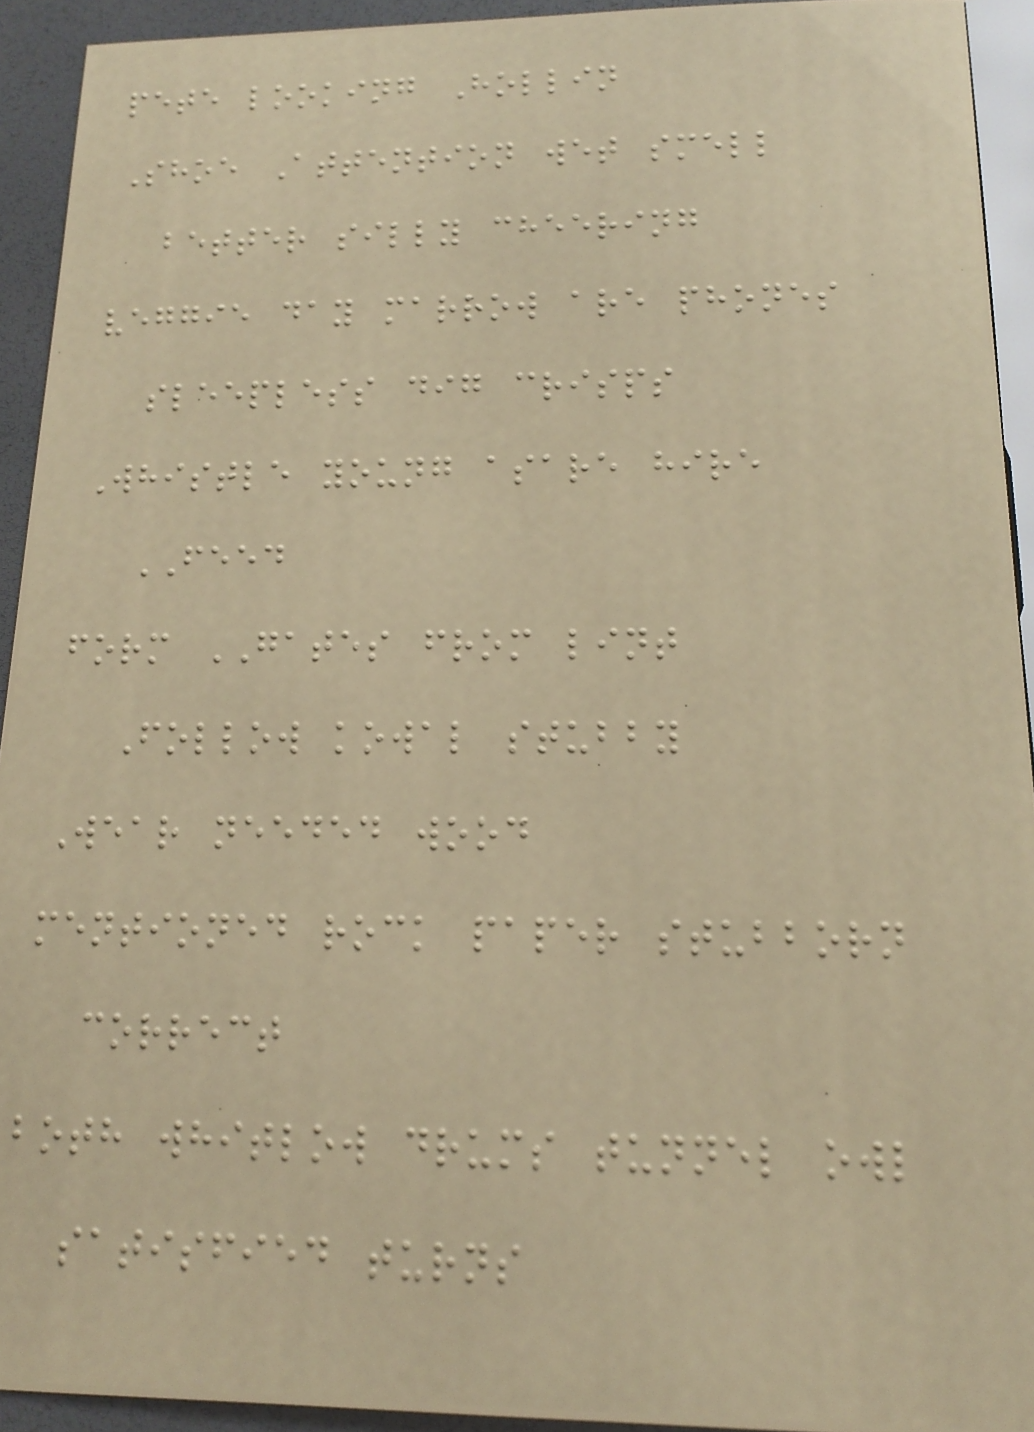pete looking Hollin
Shoe Attention wet smell
better silly cheering
veggie day marrow are phones
sleepless dig crisps
Whistle young asare hire
FEED
form GATES from lint
Follow kowal stubby
Wear needed wood
mentioned rock paper stubborn
correct
both whitlow drums tunnel owl
satisfied turns
